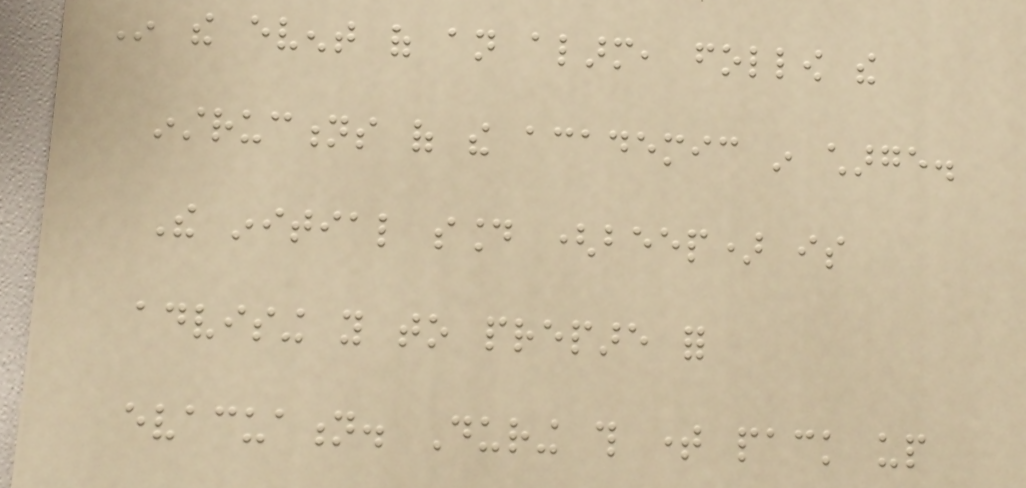In the event of an alarm, follow the
instructions of the academic in charge.
The initial sound (beep) is
advising you to prepare for
evacuation. During this time pack up
